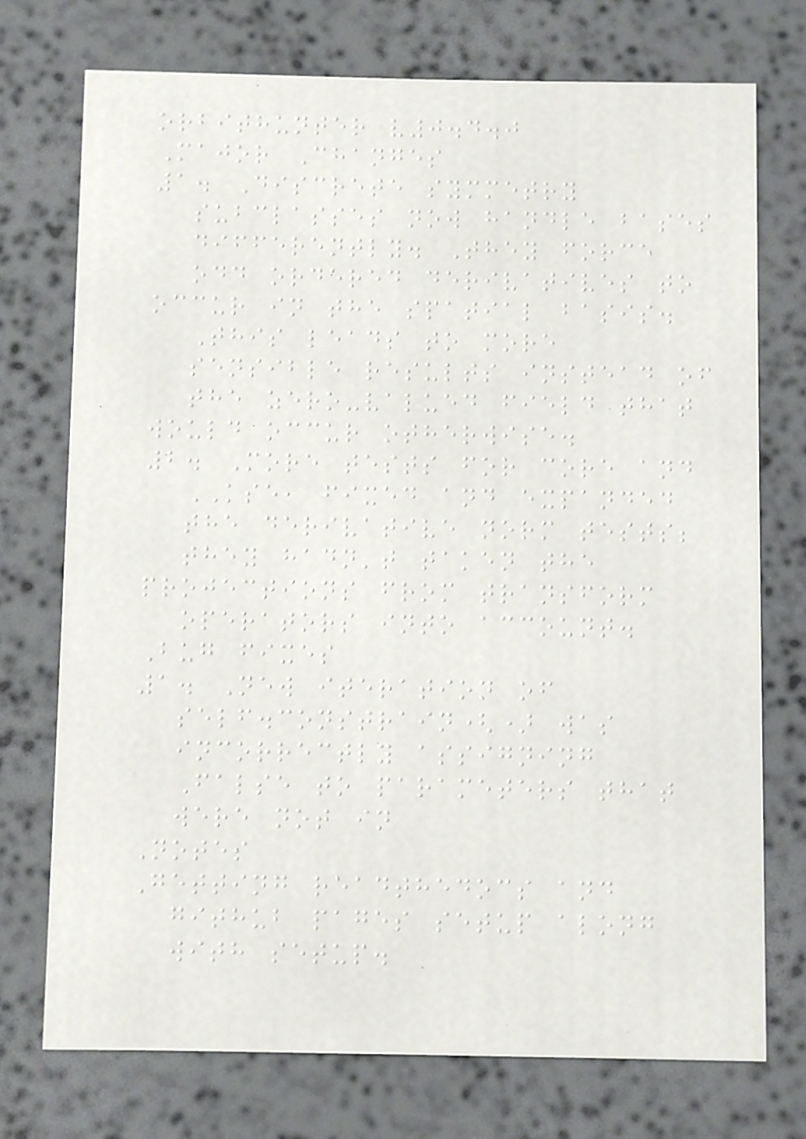orbithunter v0.4.0
Major Changes
1. Discrete symmetry
subclasses now handle bases
differently. They force
odd ordered derivatives to
occur in the spatial basis.
This leads to more
sensible results instead of
the zero-valued field that
would occur otherwise.
2. More tests for core and
KSE, fixed and expanded
the derivative norm tests;
they hadn't taken the
projections from transform
operators into account.
Bug fixes
1. New iteration of
self.constrain() was
incorrectly assigning
False to parameters that
were not in
Notes
Getting readthedocs and
github pages setup along
with setup.
